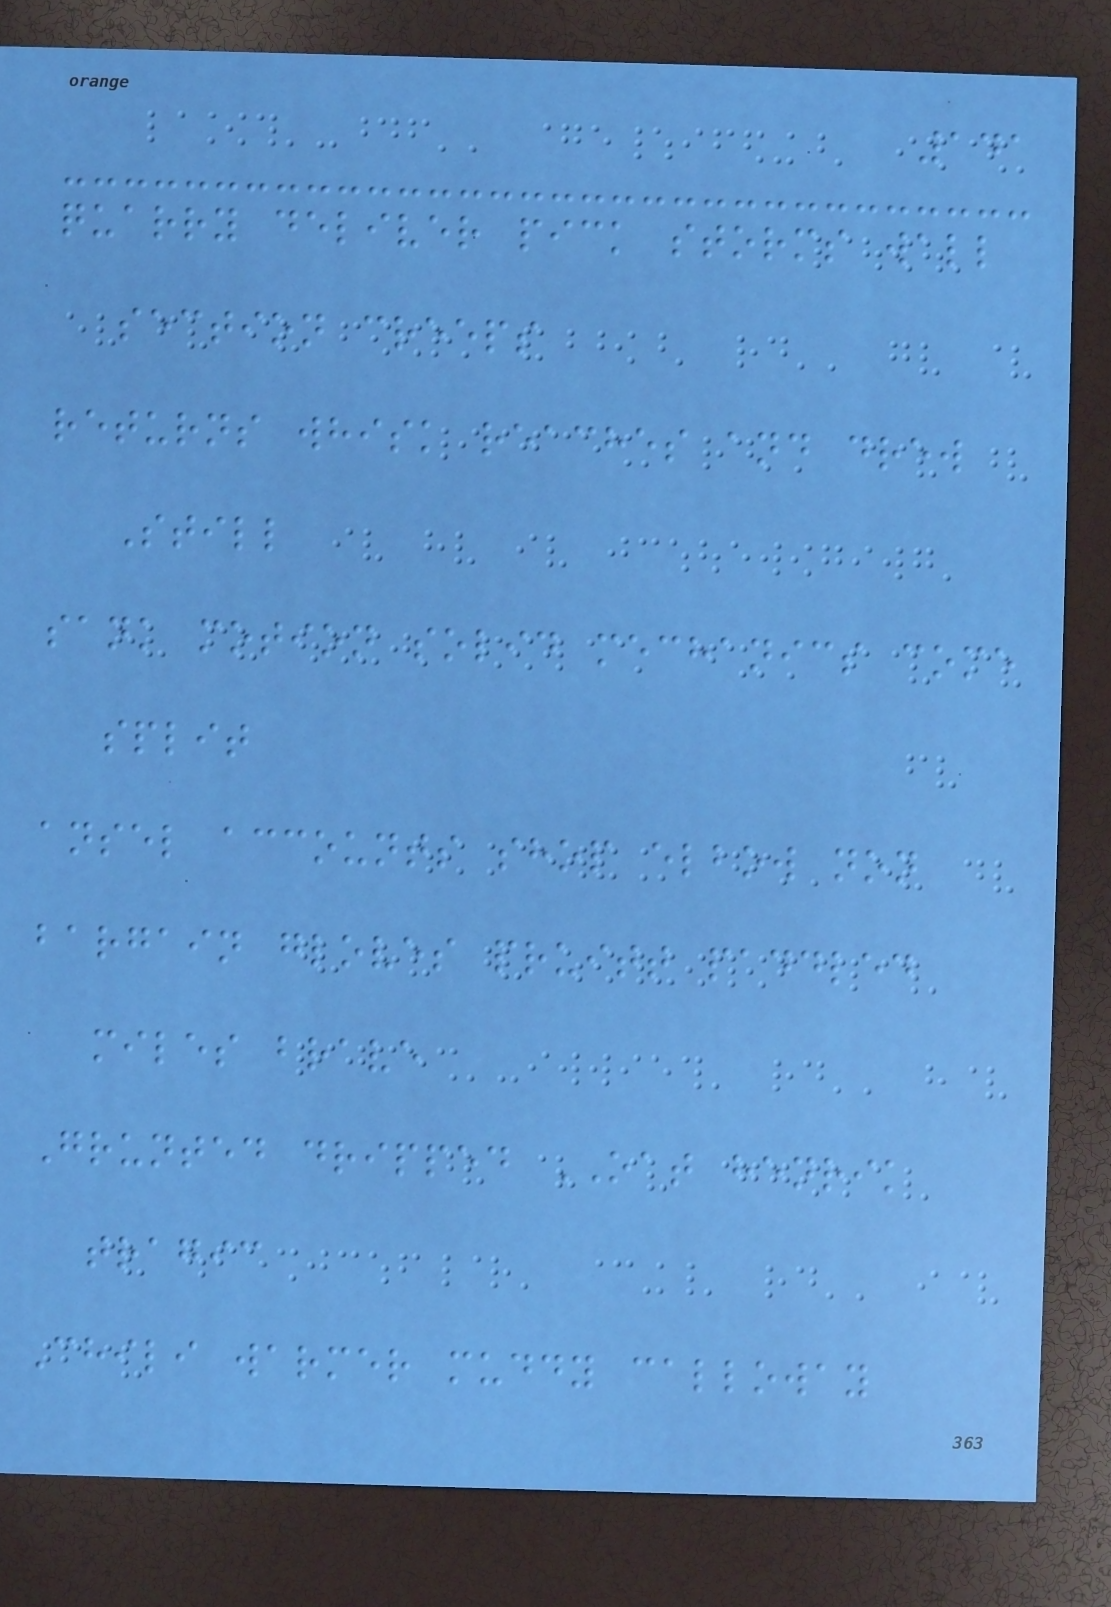141
quarry deliver pick storms wall
section creeps
returns whisk reaches and drew
Still
sank motion solid mechanics come
split
ansel accounts shop elbow non
bargain gloves pruitt paddled
miles brave
Grunted dripped OAT henrik
tragic
Chili warmer muddy calloway
